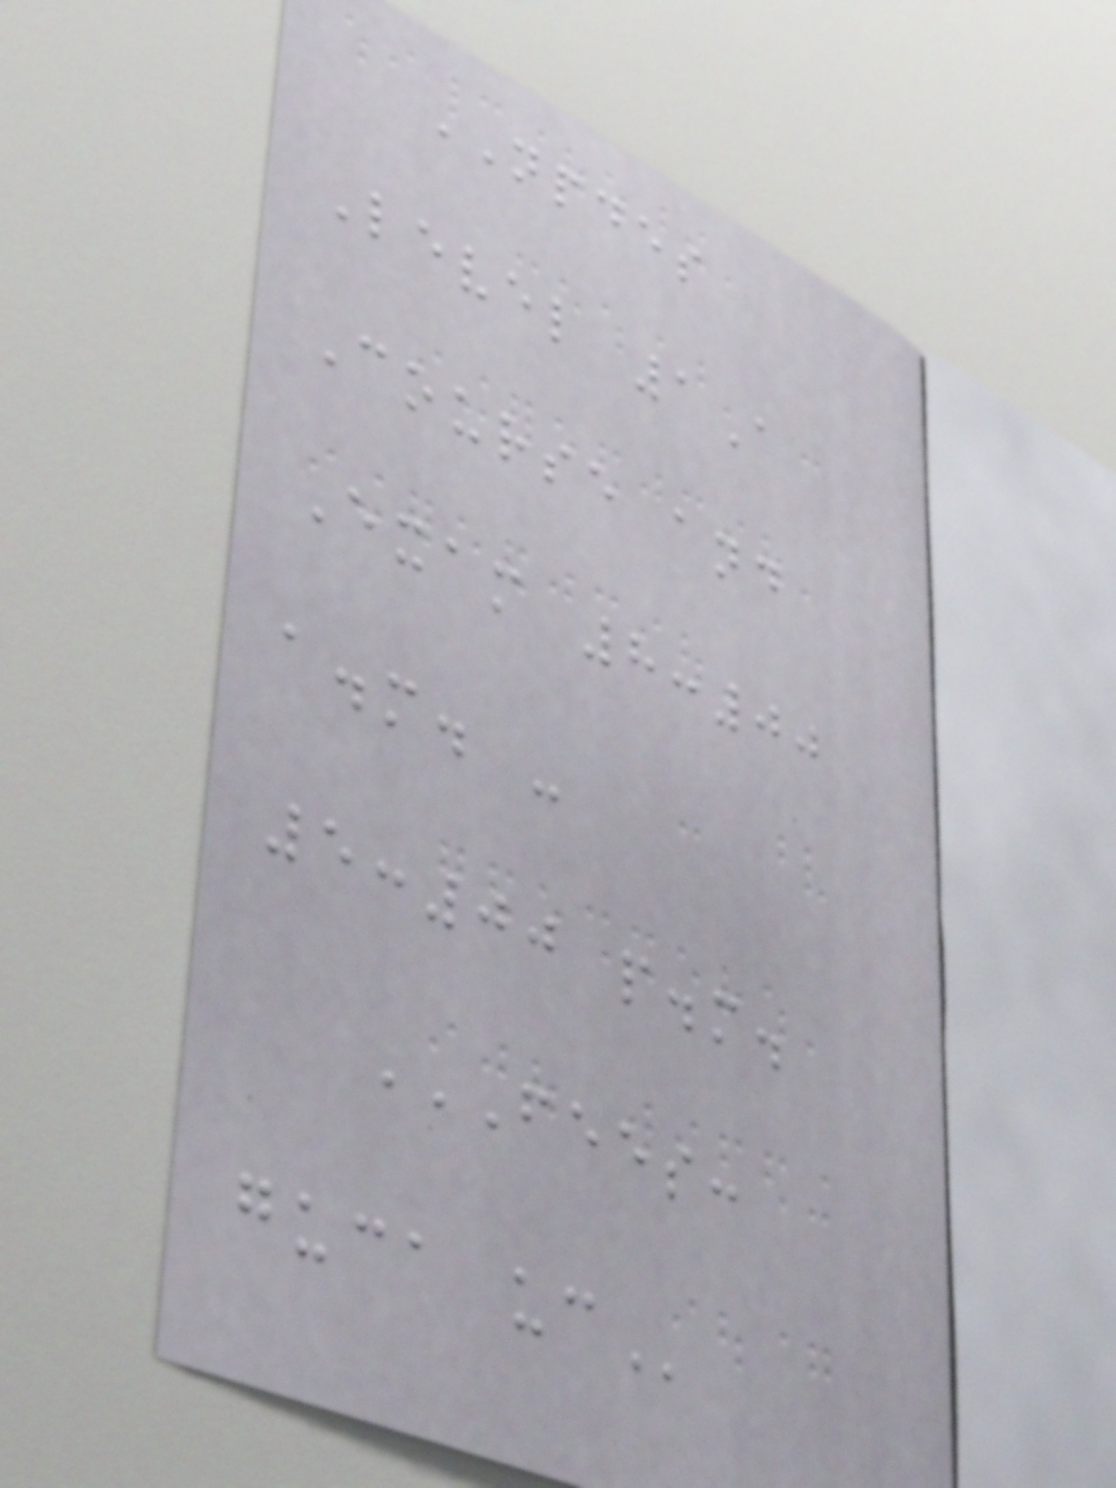NPDES
Level 1A
Course and
Exam 8:00
a.m. -
5:00 p.m.
FEES:
GUCA UC
